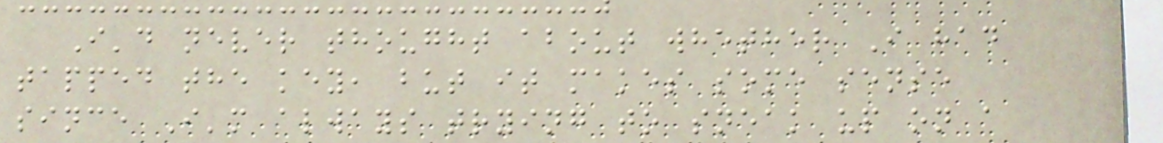I'd never thought about whether I had
tapped the key, but it makes some sense
since I'm always trying to sneak up on a
